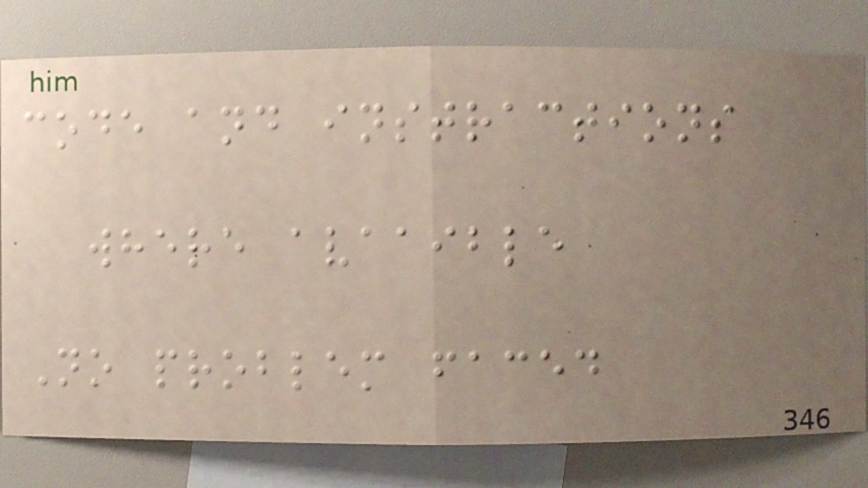code and instractions
where avaaible
No problem faced
